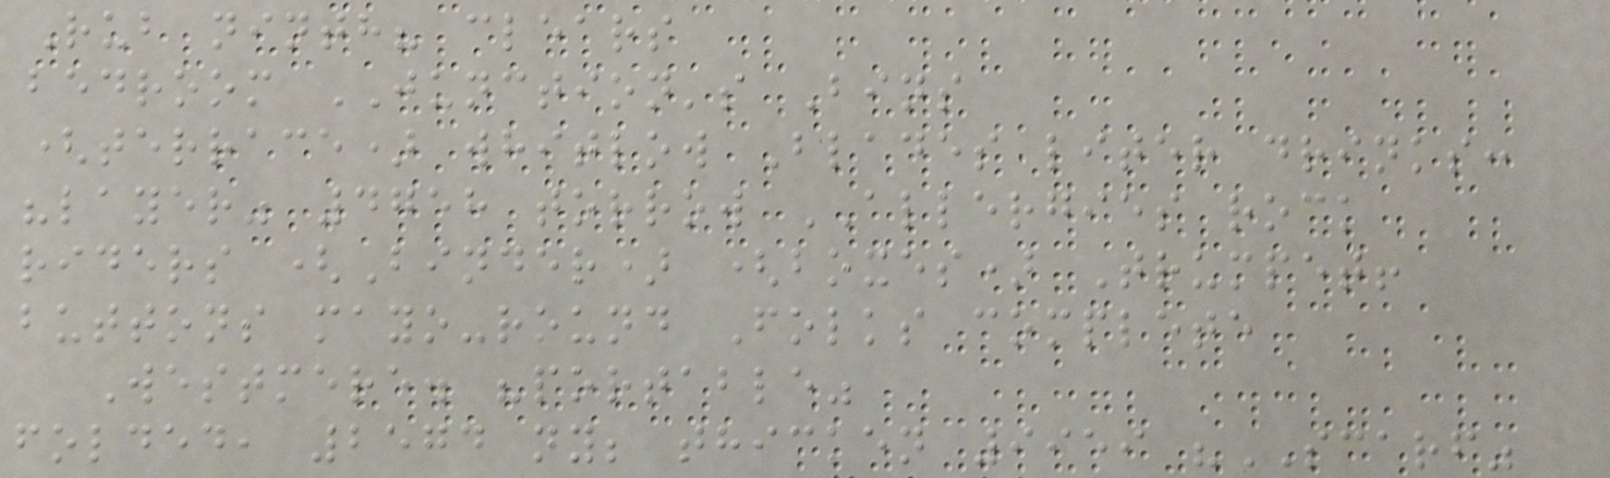Rub ninth? clears
bedroom JUNCTION's Bins
(terrace) whitlow Blades liter drinks:
"layer" 4758 torrow ALLERGIES rock
riders (Binder) (boxes) Trumpet!
buttons mayo-round Folks complete
Westmere. "portable"
folded, 2574 ny; thicken 9959 "SCARF"
